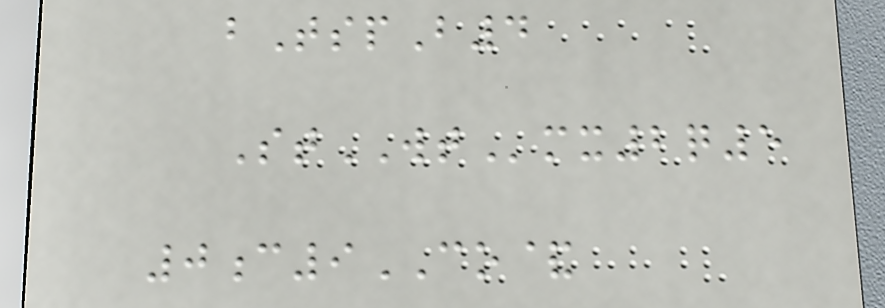bTspB4
StWTmx2q5
0c9CO&
